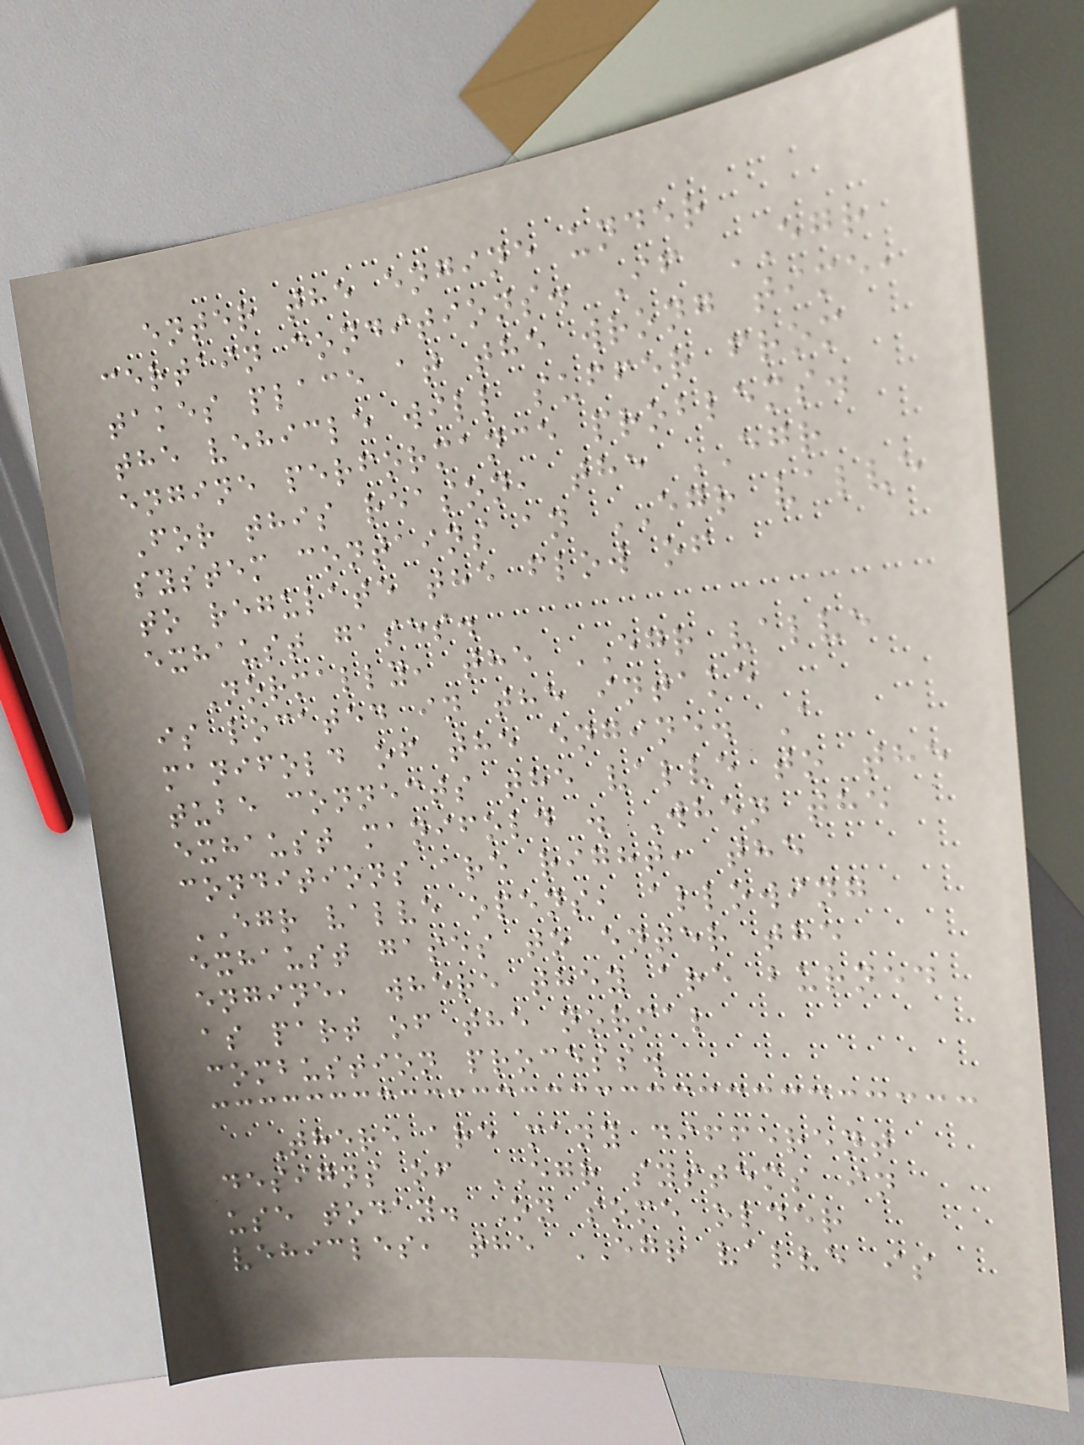enter the engine under
certain conditions. If EGR
takes place at the wrong time,
the vehicle will suffer from
engine performance problems.
For this reason, the EGR
system contains an EGR valve
to regulate the flow of
exhaust gases.
Normally, the EGR valve
is located in the intake
manifold of the engine. A
tube connects the valve to the
exhaust manifold . When the
conditions are right, the
EGR valve opens, allowing
exhaust gases to enter the
engine, where they are burned
as part of the normal
combustion process.
There are many different
designs of EGR systems in
use today. On some older
vehicles, the EGR valve is
